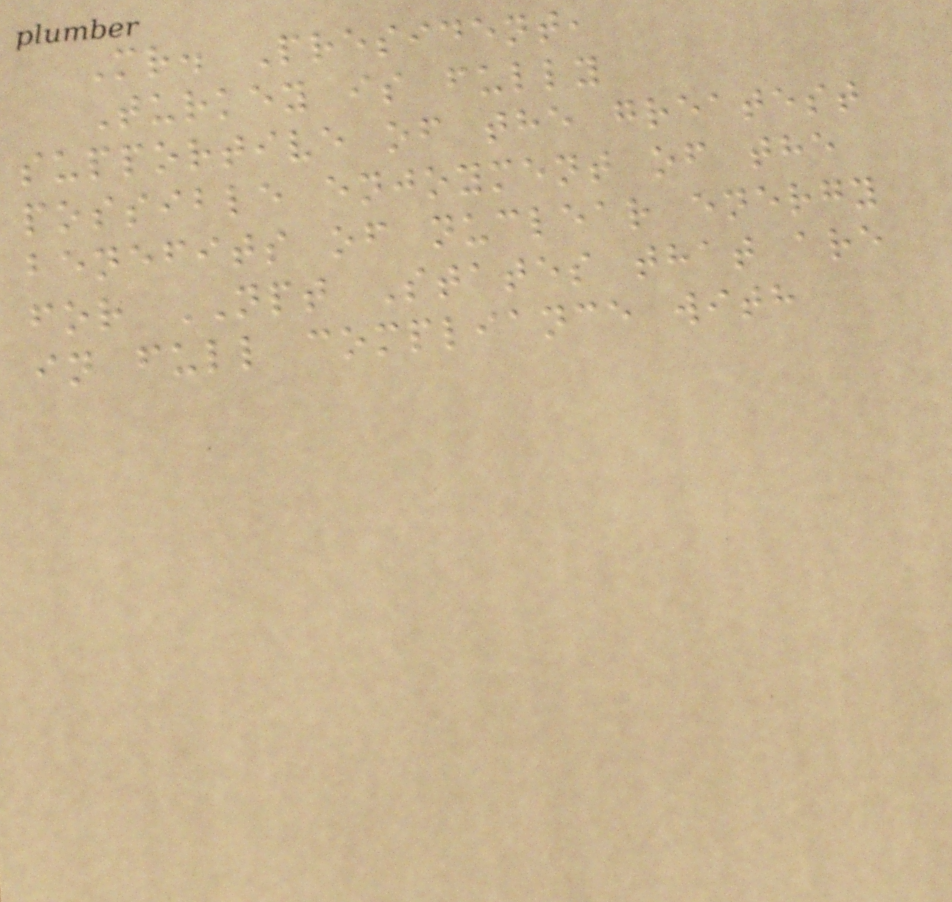Mr. President,
Turkey is fully
supportive of the greatest
possible enjoyment of the
benefits of nuclear energy
for NPT States that are
in full compliance with
